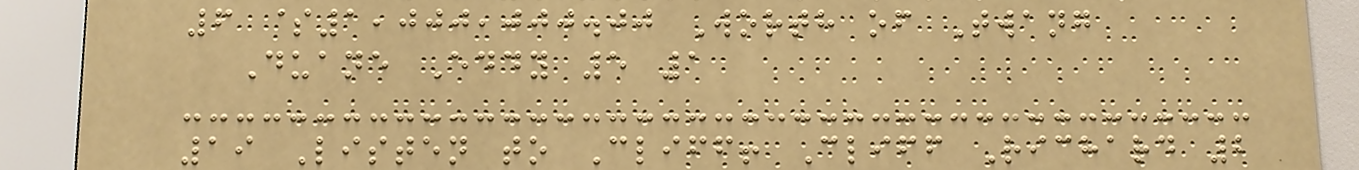6 $1,000,000.00 Worth of Twang
Duane Eddy 5 1
19 Listen to Cliff! Cliff Richard 2
